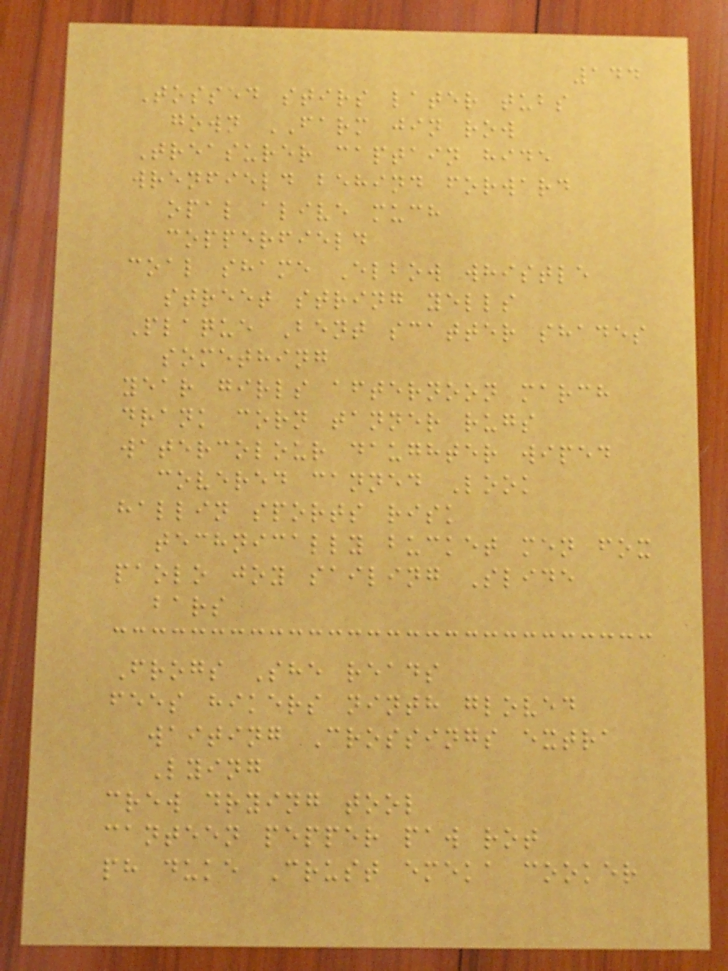144
Tossed stirs later tubs
gown FARM jin row
Treasurer captain hide
wrenfield behind forward
opal alive much
copperfield
coal shame Elbow whistle
street string yells
Plaque Bent scatter shades
something
year girls afternoon march
drank corn tanner rugs
watercolour daughter wiped
covered canned Look
hallin sports risk
technically bucket men fox
paolo joy sailing Slide
bars
Frogs She reads
fees hikers ninth gloved
waiting Crossings extra
Lying
crew drying tool
canteen pepper paw rot
ph duke Crust emeka cooker
